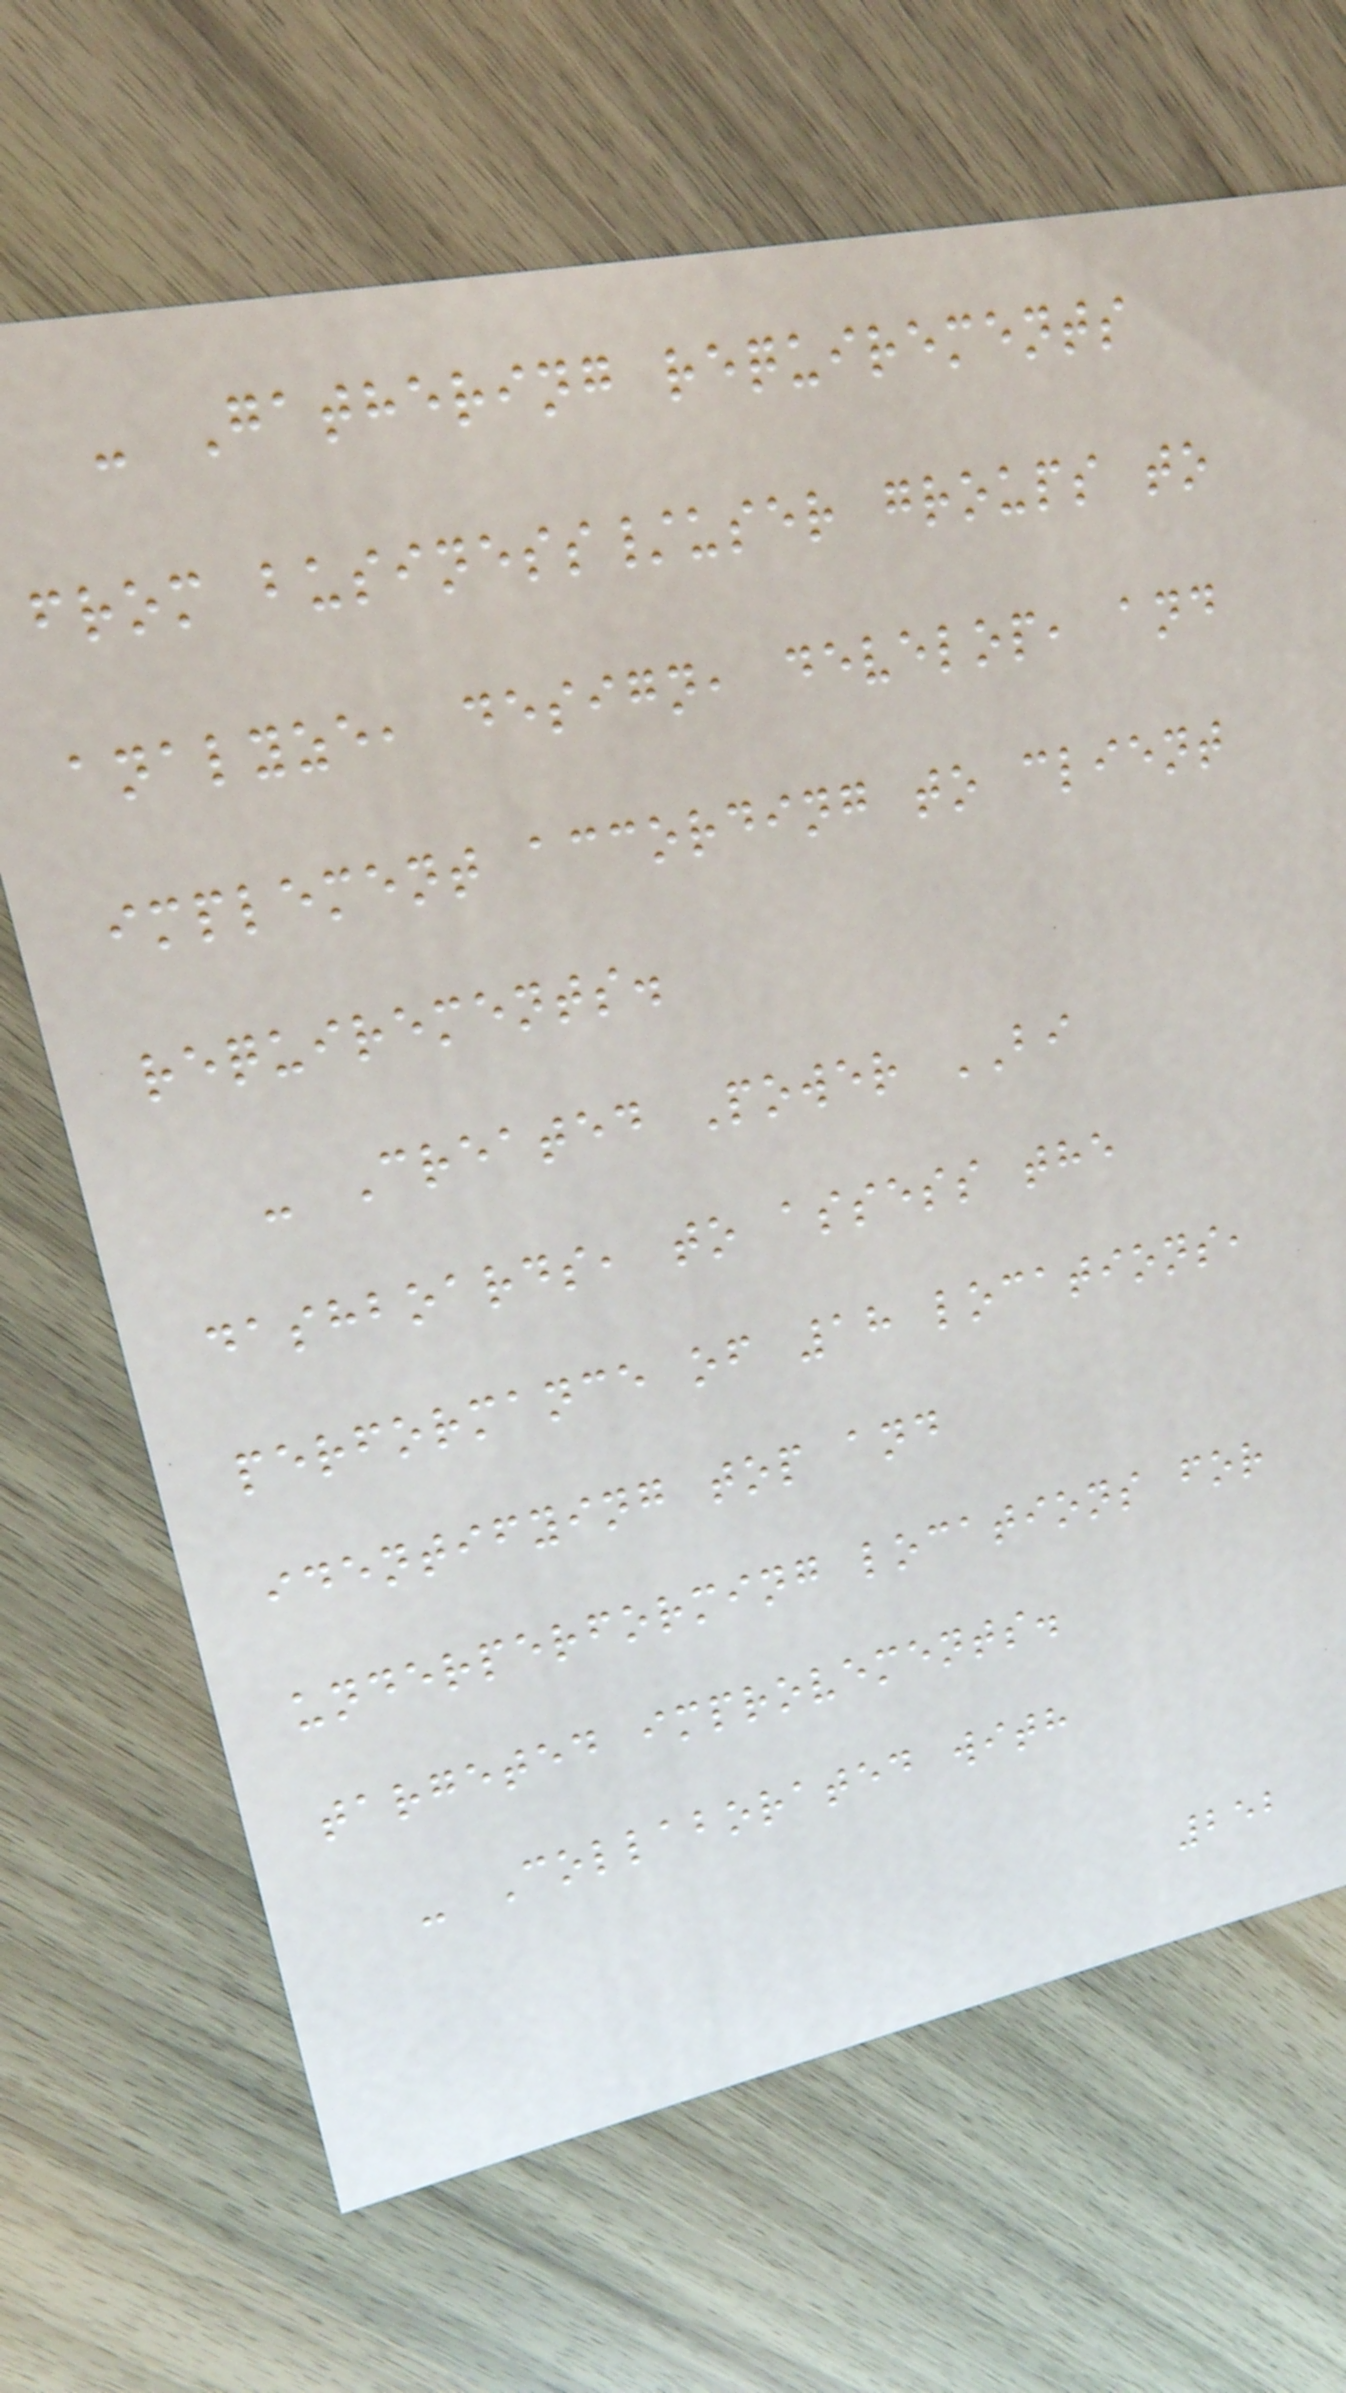- Gathering requirements
from business/user groups to
analyze, design, develop, and
implement according to client
requirements.
- Created Power BI
dashboards, to assess the
performance of 18 locations,
identifying top and
underperforming locations for
targeted improvements.
- Collaborated with
252
